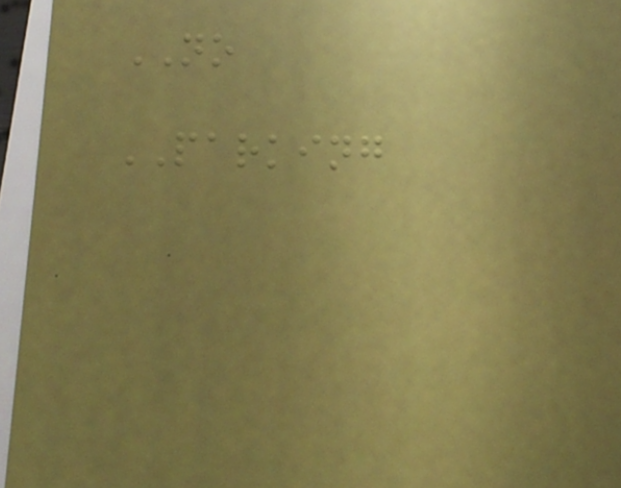NO
PARKING
